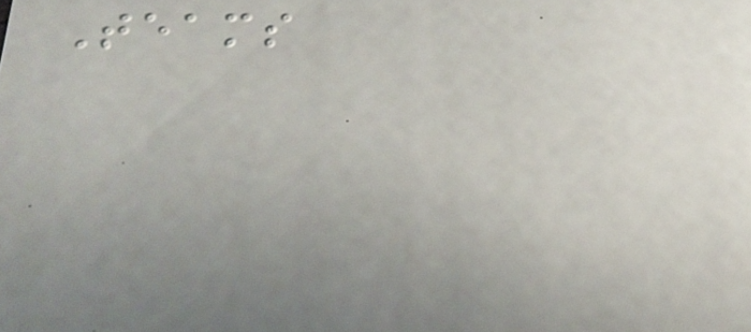Teams
